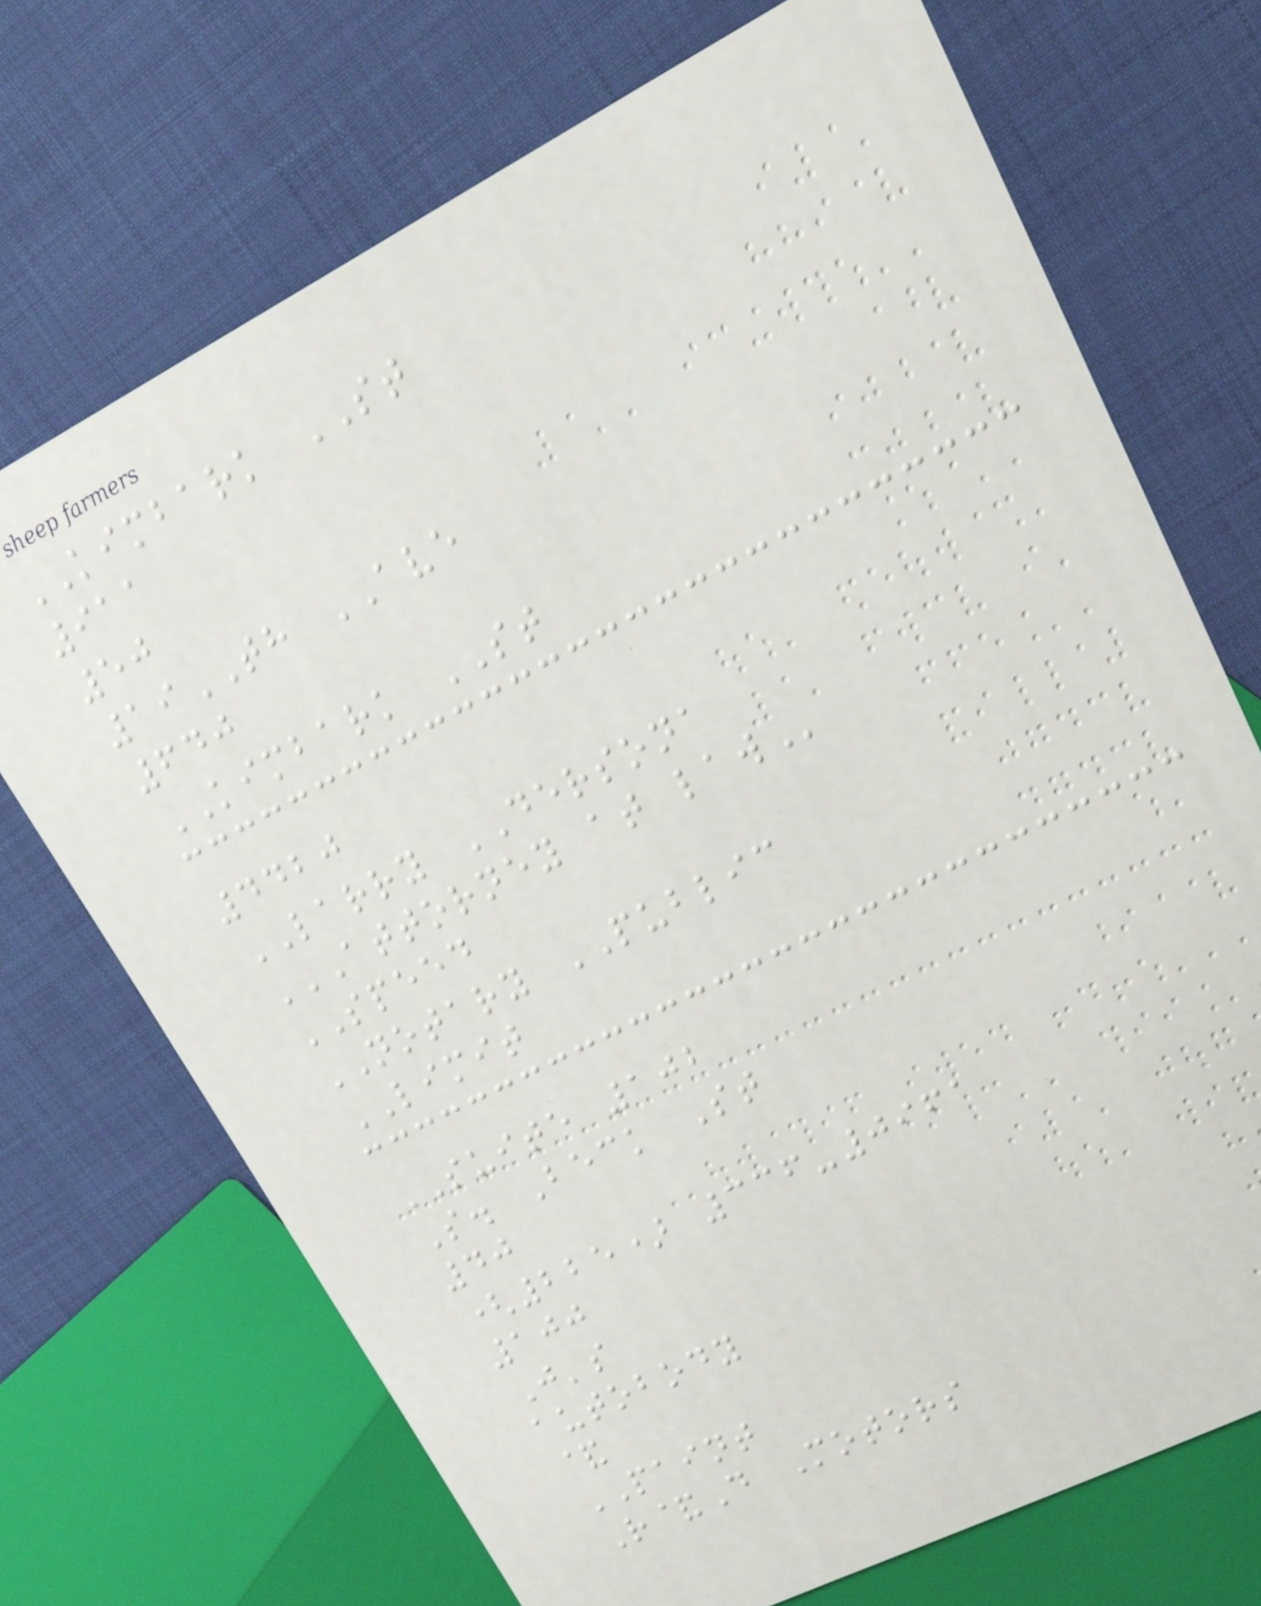KIMBARK ST
911
50
19TH AVE
640
KIMBARK ST
4420
LARRY DERSONA
ATTORNEY AT LAW
SPEED
NOTARY PUBLIC
LIMIT
SUITE 102
S. Beck St
40
(225) 336-0961
100
J's
autobody
&
PAINT
R&D Motors
